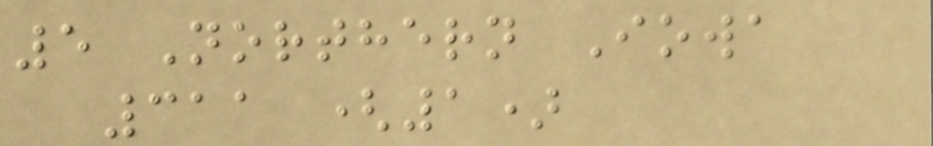5 Northern Iowa
311 (1)
